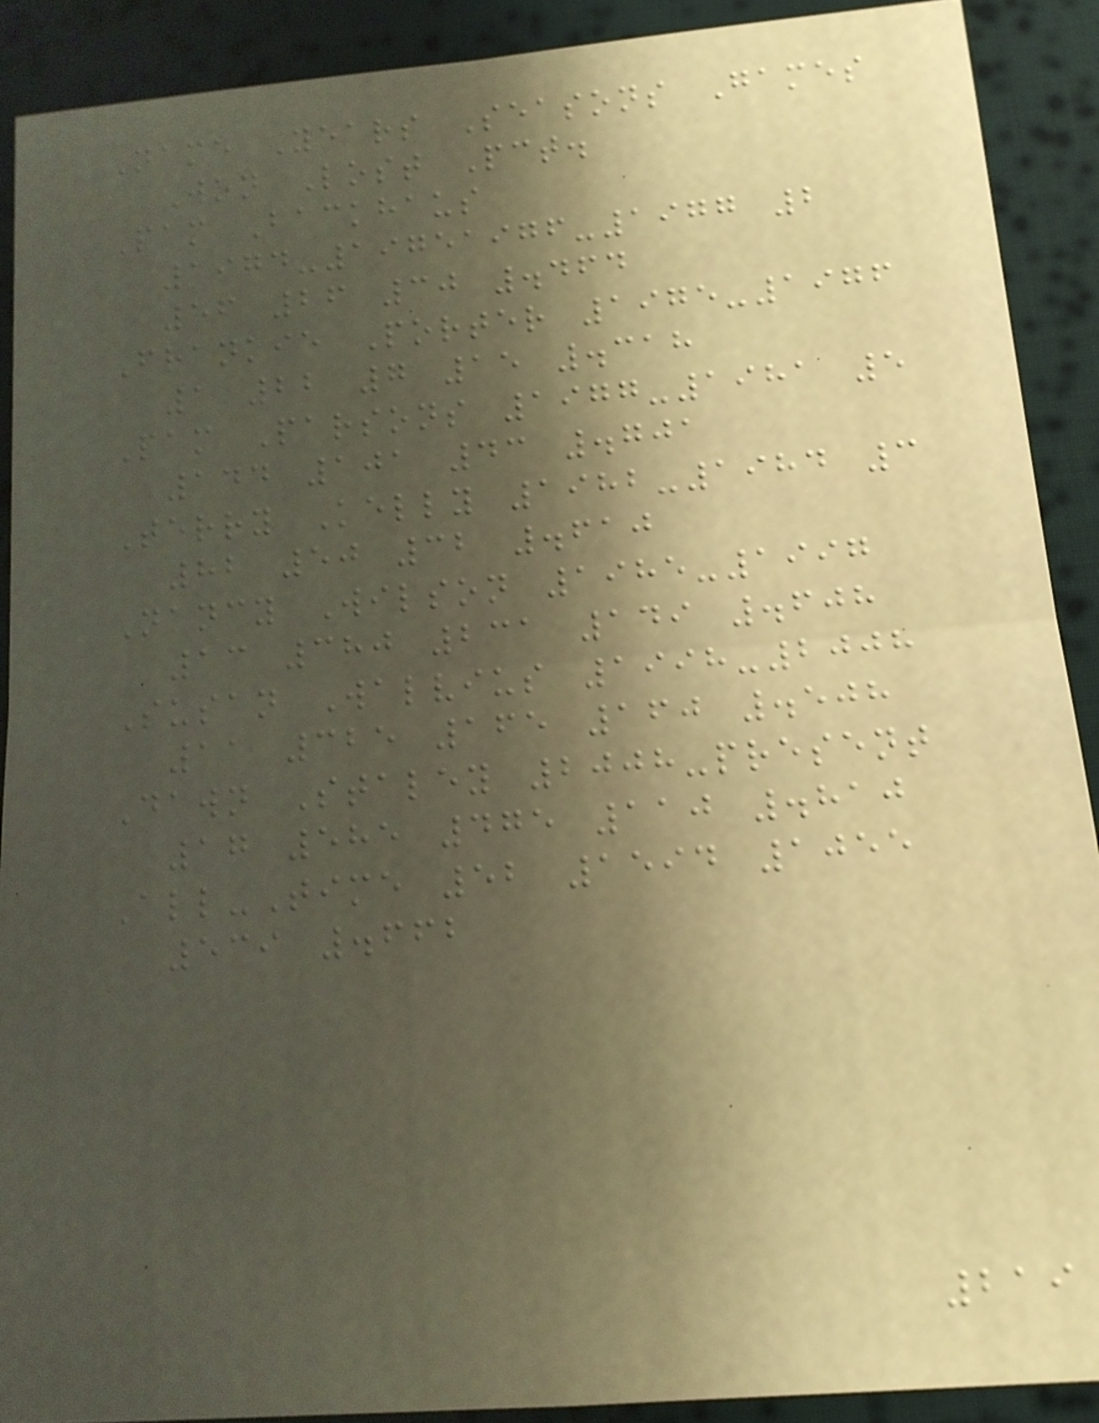Name Years Seasons Games
Won Lost Pct.
Pam Backhaus
1974-19751976-1977 2
56 26 30 .464
Frankie Porter 1975-1976
1 22 7 15 .318
Pam Parsons 1977-1981 5
144 101 43 .701
Terry Kelly 1982-1984 3
82 50 32 .610
Nancy Wilson 1985-1997
13 380 231 149 .608
Susan Walvius 1998-2008
11 325 165 160 .508
Dawn Staley 2008-present
17 585 475 110 .810
All-Time 52 1594 1055
539 .662
219
